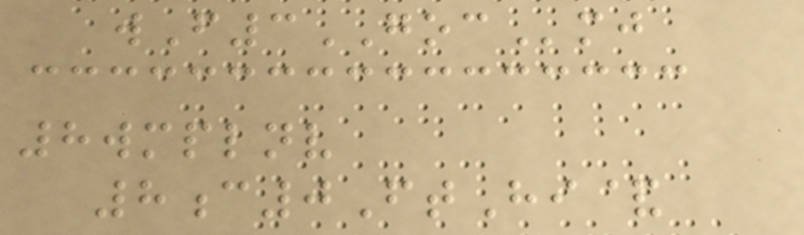wF3GOCmj
8wmplnv
8c0FtHi&
